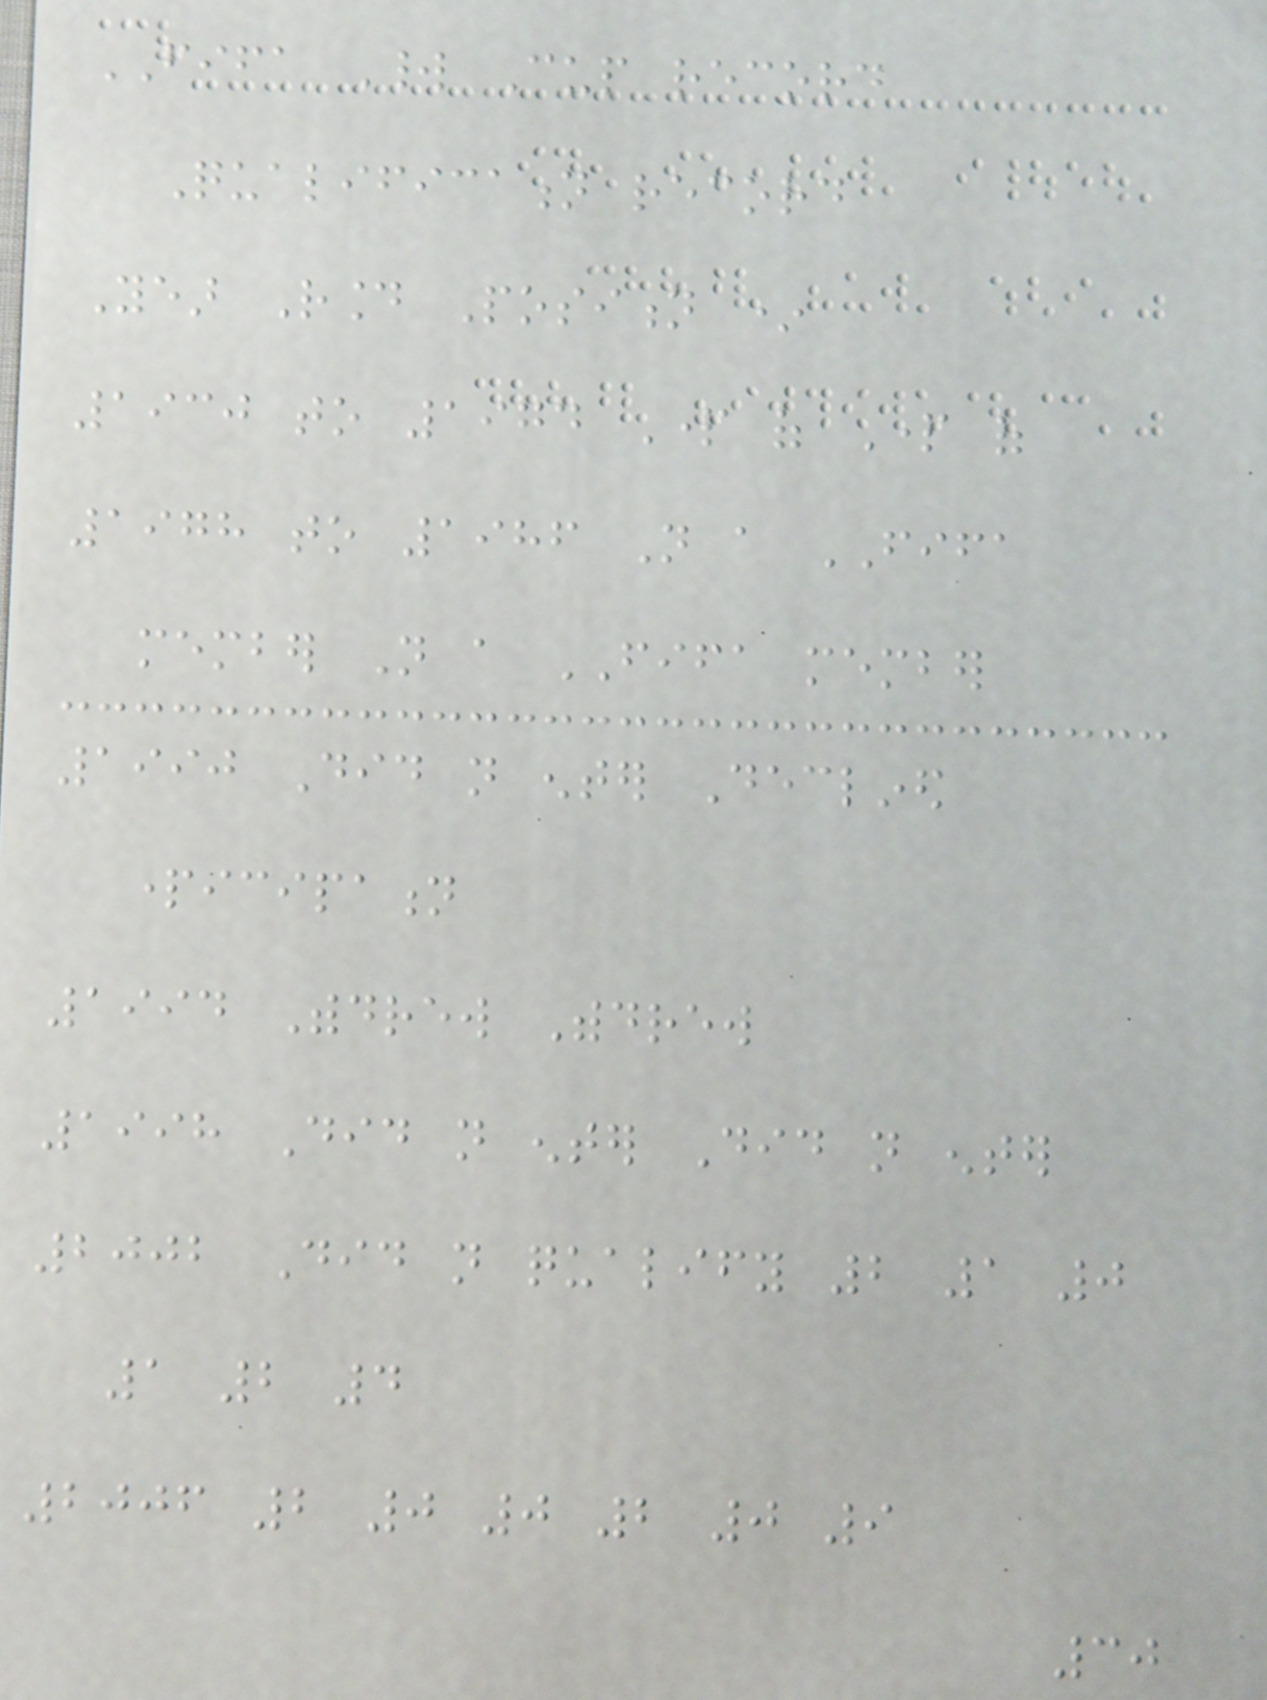FIFA World Cup record
Qualification record
Year Round Position *
1930 to 1974 Part of Part of
1978 to 1986 Not a FIFA
member Not a FIFA member
1990 Did not enter Declined
participation
1994 Withdrew Withdrew
1998 Did not enter Did not enter
2002 Did not qualify 2 1 0
1 2 4
2006 2 0 0 2 0 9
30
